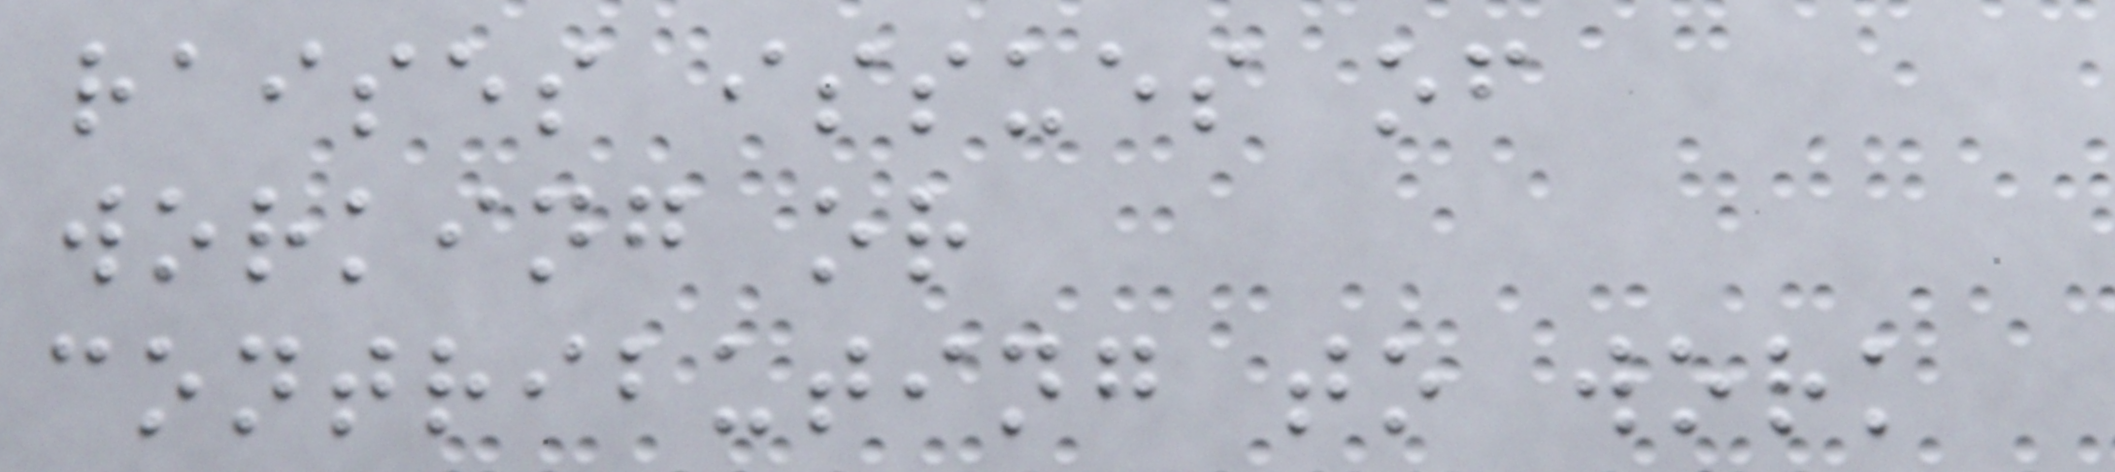raises issues of
working or
contributing to work
